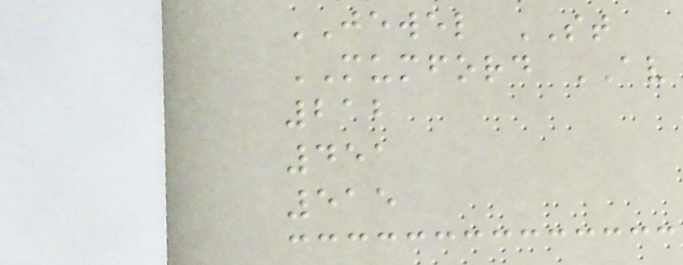JEWEL ST
MUMFORD AV
212
451
515
